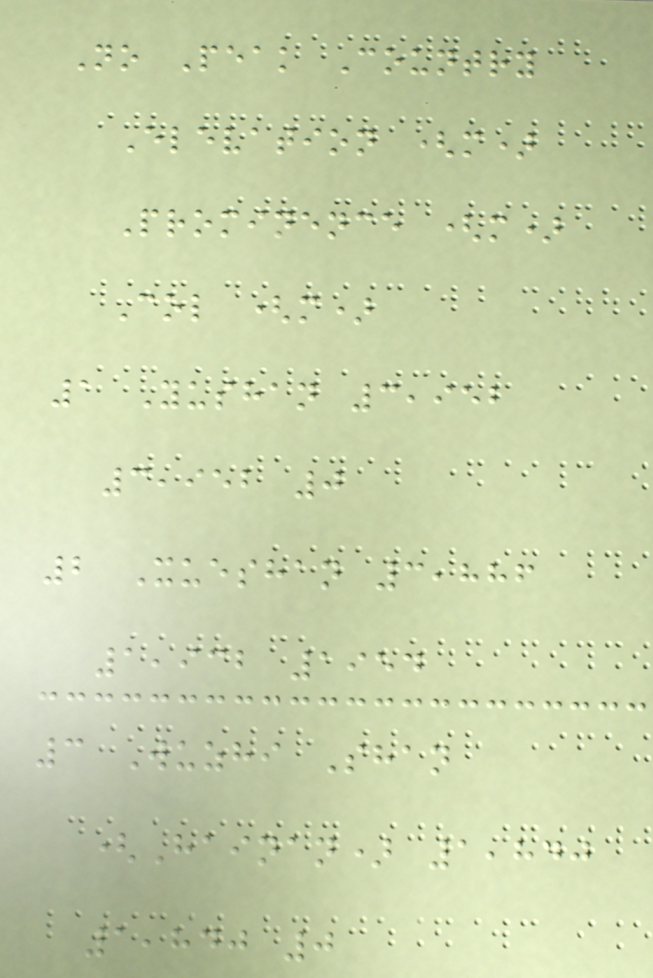No Peak Country
Elevation (m)
Prominence (m)
Col (m)
1 Yushan 3,952
3,952 0
2 Xueshan 3,886
1,932 1954
3 Wuzhi Shan
(Hainan) 1,840
1,840 0
